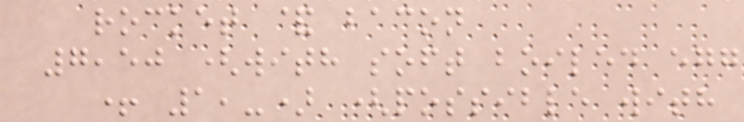rocket & bacon
7,50 (with soft boiled egg
+ 1,-) (possible with
